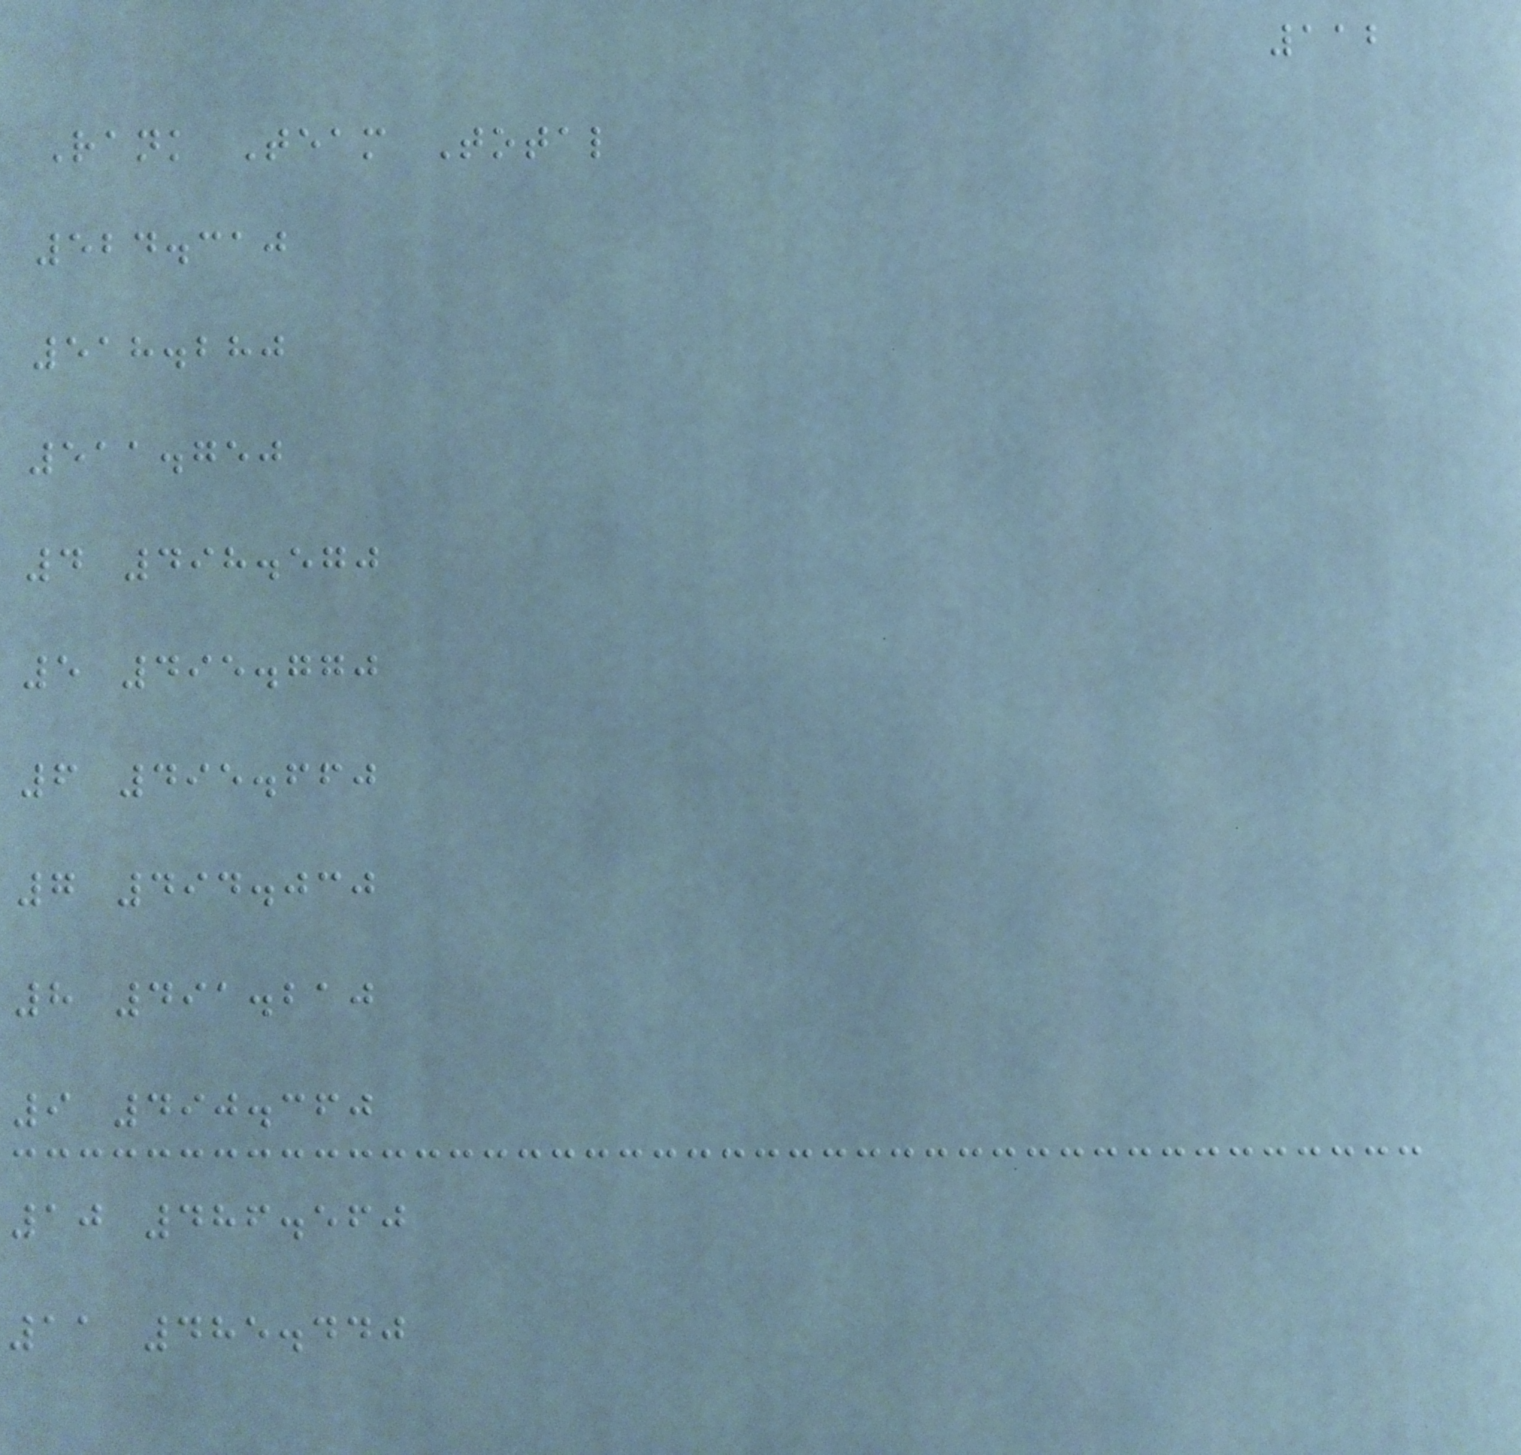112
Rank Team Total
524.310
518.280
511.750
4 498.570
5 495.770
6 495.660
7 494.030
8 491.210
9 490.360
10 486.560
11 485.440
